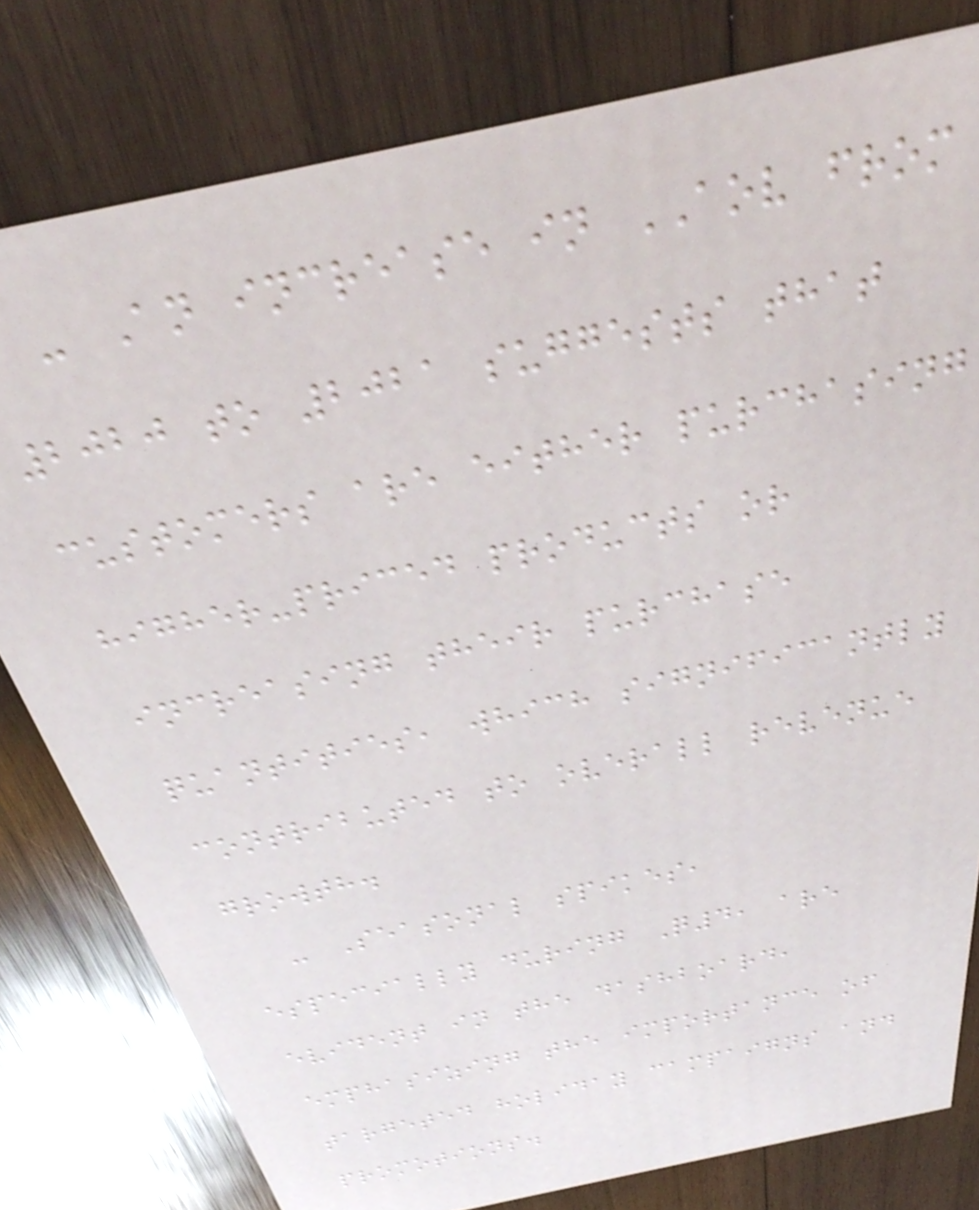- An increase in AOV from
2020 to 2021 suggests that
customers are either purchasing
higher-priced products or
increasing their purchase
quantities, which significantly
contributed to overall revenue
growth.
- Seasonal spikes,
especially during Q4, are
evident in the dashboard,
emphasizing the importance of
targeted holiday campaigns and
promotions.
